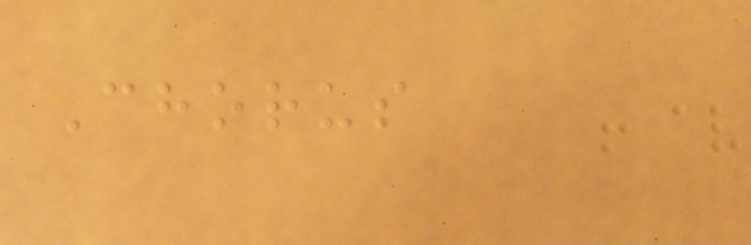Chorus
